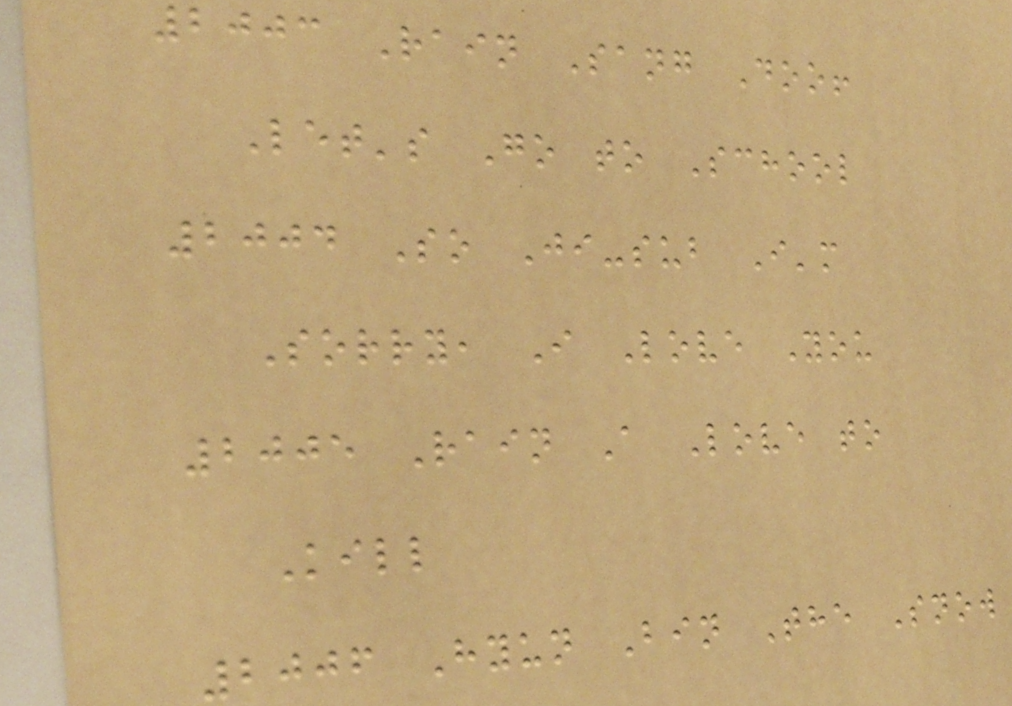2003 Rain Sang Doo!
Let's Go to School
2004 So Ji-sub I'm
Sorry, I Love You
2005 Rain A Love to
Kill
2006 Hyun Bin The Snow
